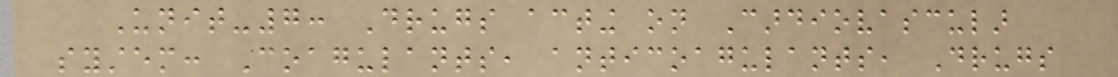Unit-7: Drugs acting on Cardiovascular
system: Coagulants, anticoagulants, Drugs
